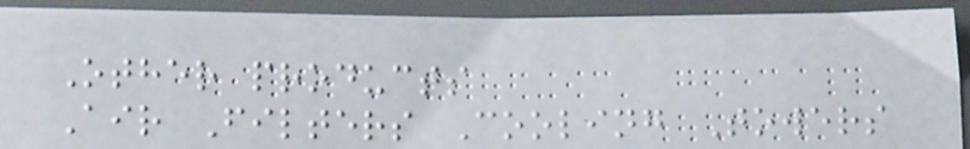Other products
Air Filters Cooling Towers
